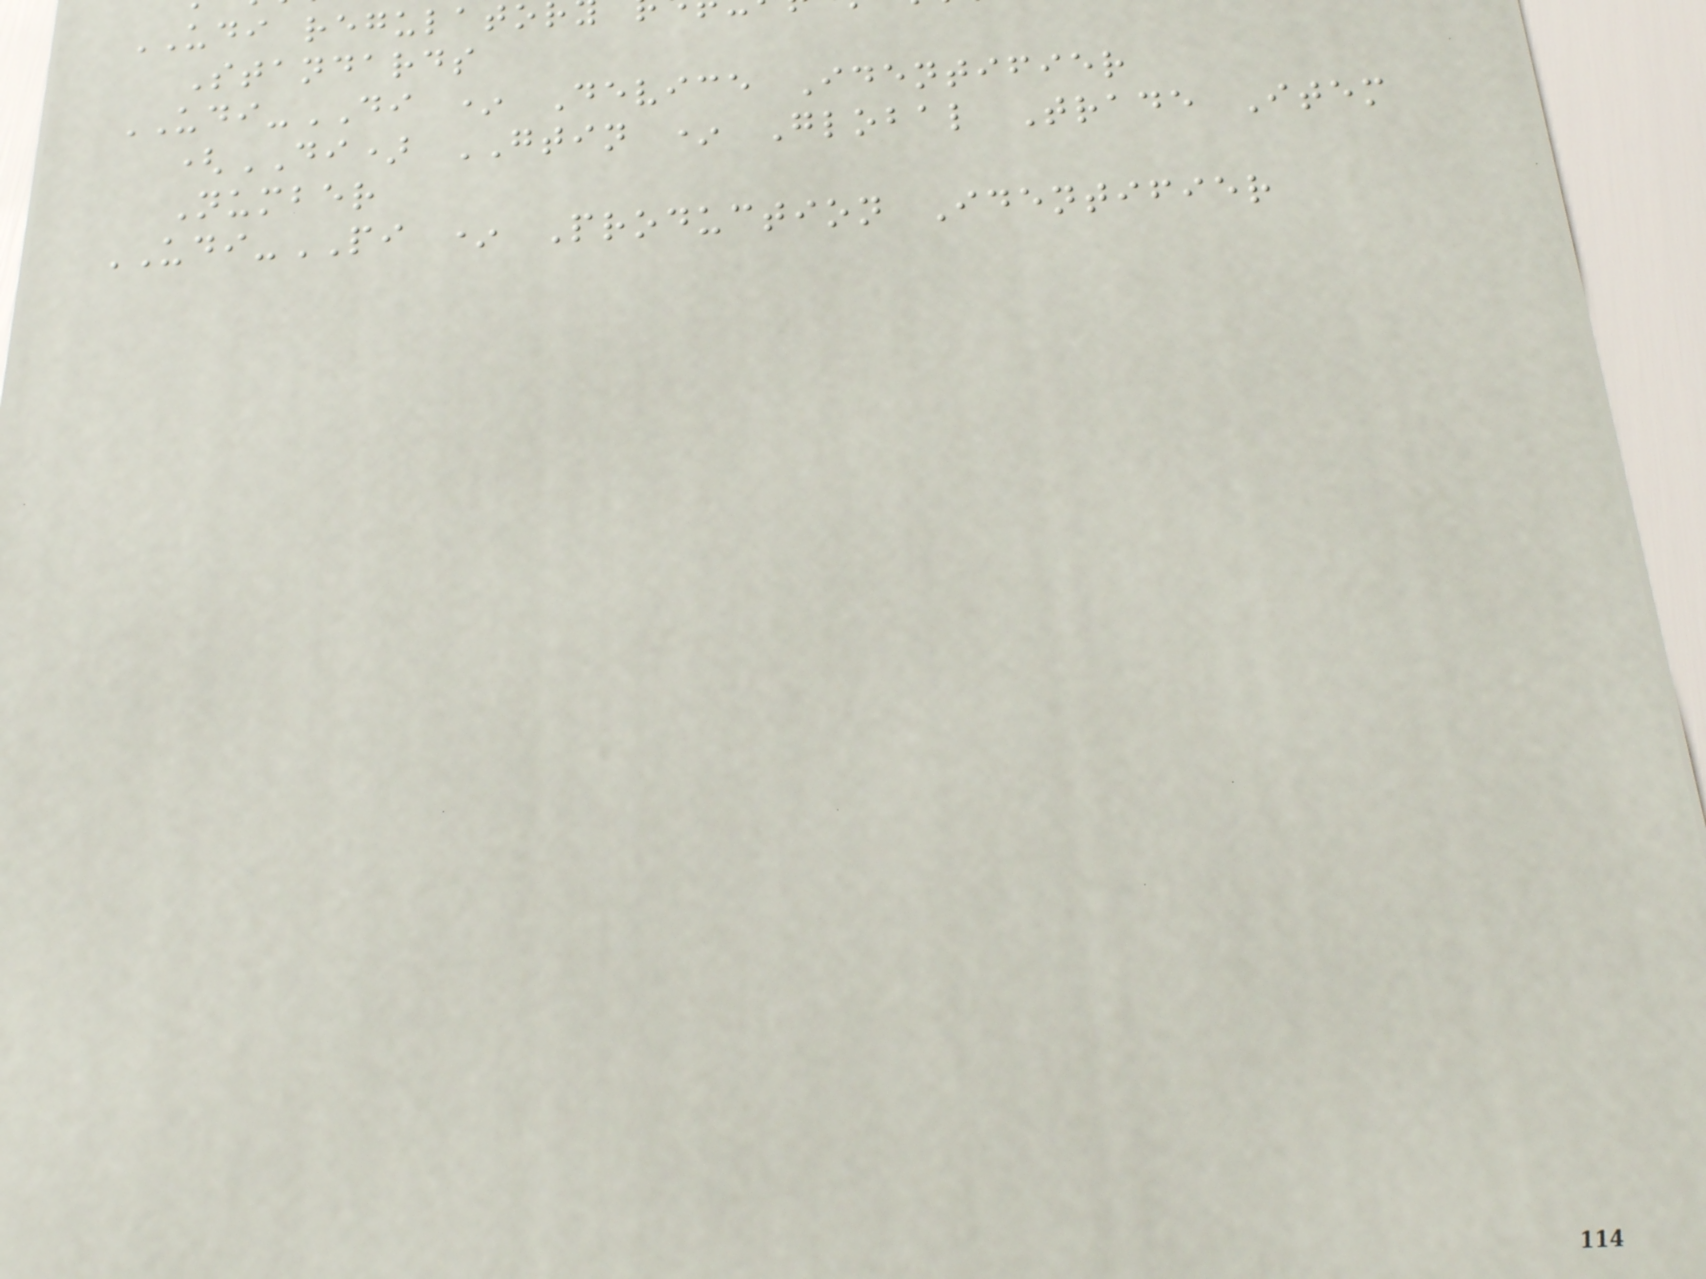UDI regulato
Standards
UDI-DI * Device Identifier
(DI) GTIN * Global Trade Item
Number
UDI-PI * Production Identifier
